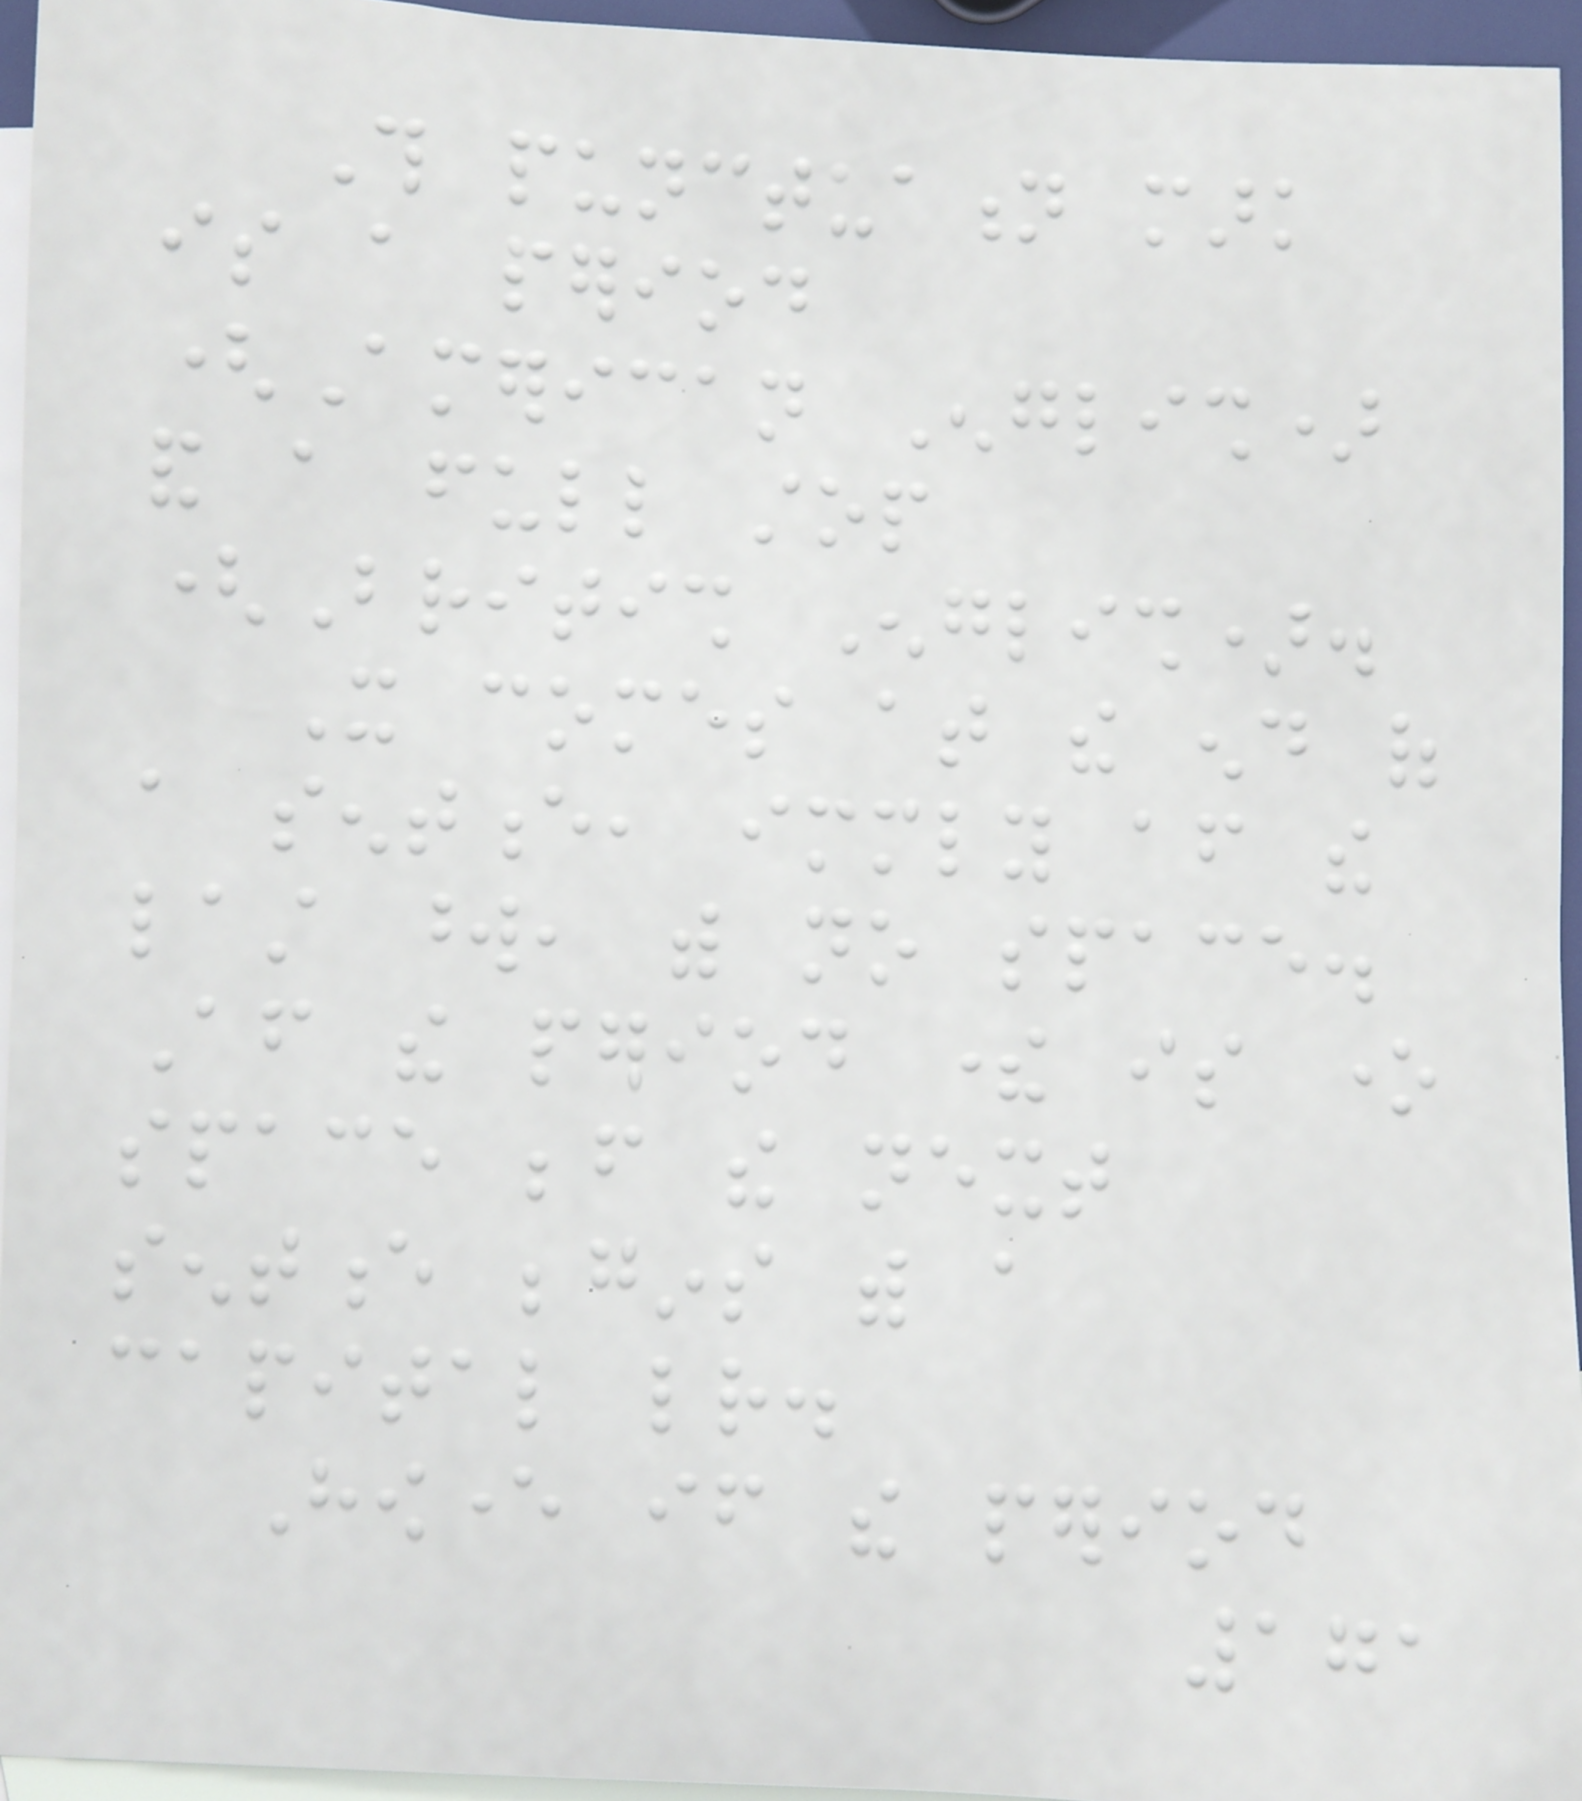This punctuation mark
is a period
(American English)
and a full stop
(British English).
It comes at the end of
a sentence, immediately after the
last word, with no space.
After the period there is one
space before the next
sentence begins with a
capital letter.
However if the period
171
